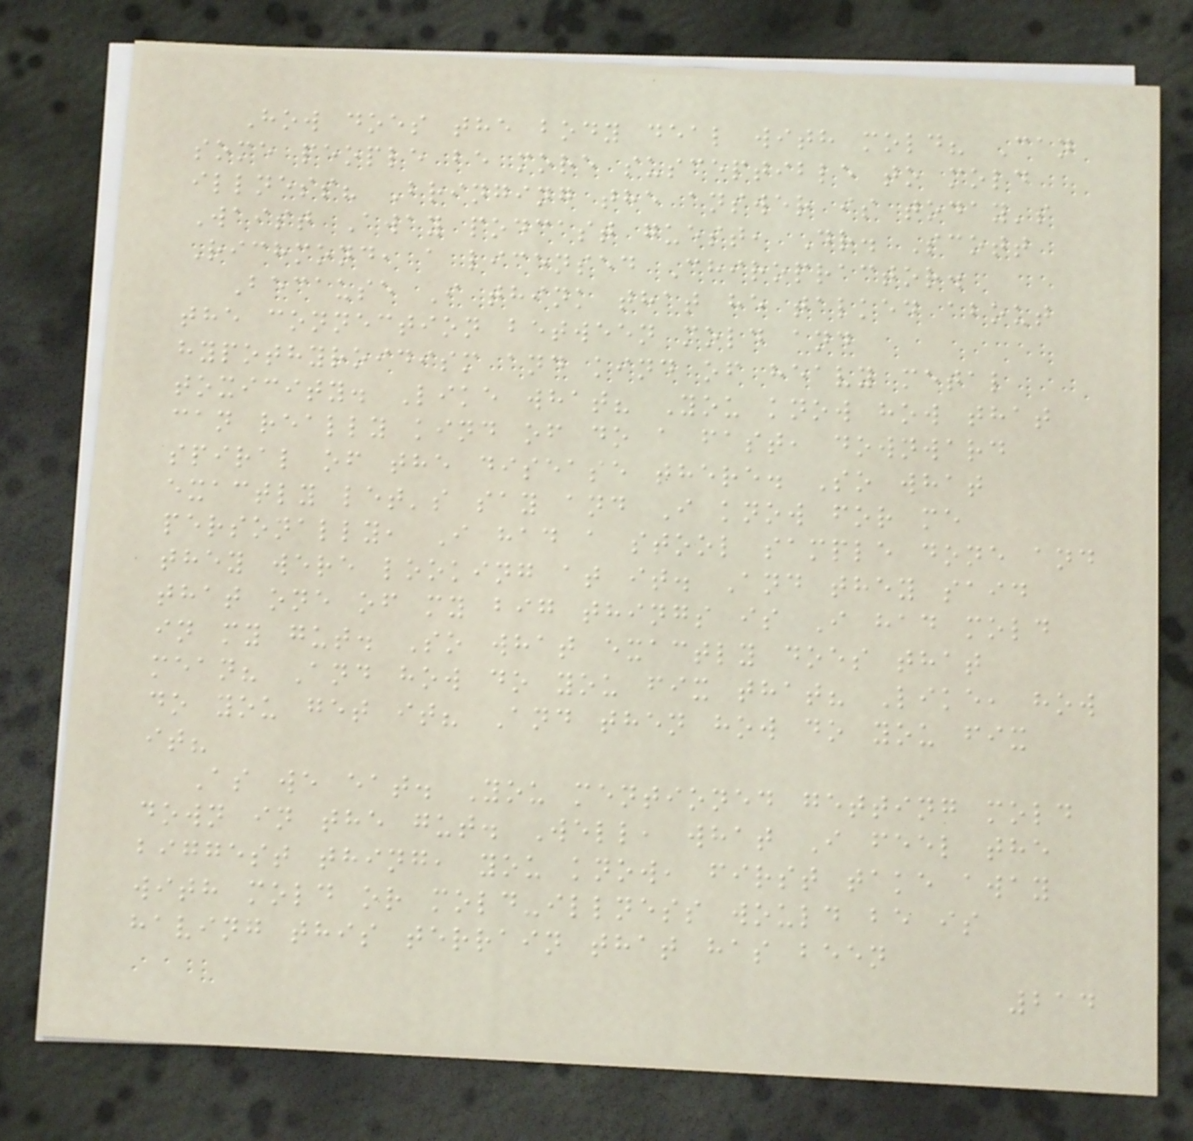How does the body deal with mold? Can
some people be more susceptible to mold
illness? Bringing the answer is today's
Waist Away podcast guest, Dr. Scott
Richmond, a licensed Chiropractor.
Because I think that he talked about
the connection between mold and
hypothyroidism and kind of heavy metal
toxicity. Like what? You know how that
can really kind of do a fast, downward
spiral of the disease there. So what
exactly let's say and I know for me
personally, I had a stool sample done and
they were looking at it. And they said
that one of my big things is I had mold
in my gut. So what exactly does that
mean? And how do you fix that? Like, how
do you get it? And then how do you fix
it?
As we eat. You mentioned getting mold
down in the gut. Well, what I feel the
biggest thing, you know, first take away
with mold or mold-illness would be is
having this terrain that has been
214
